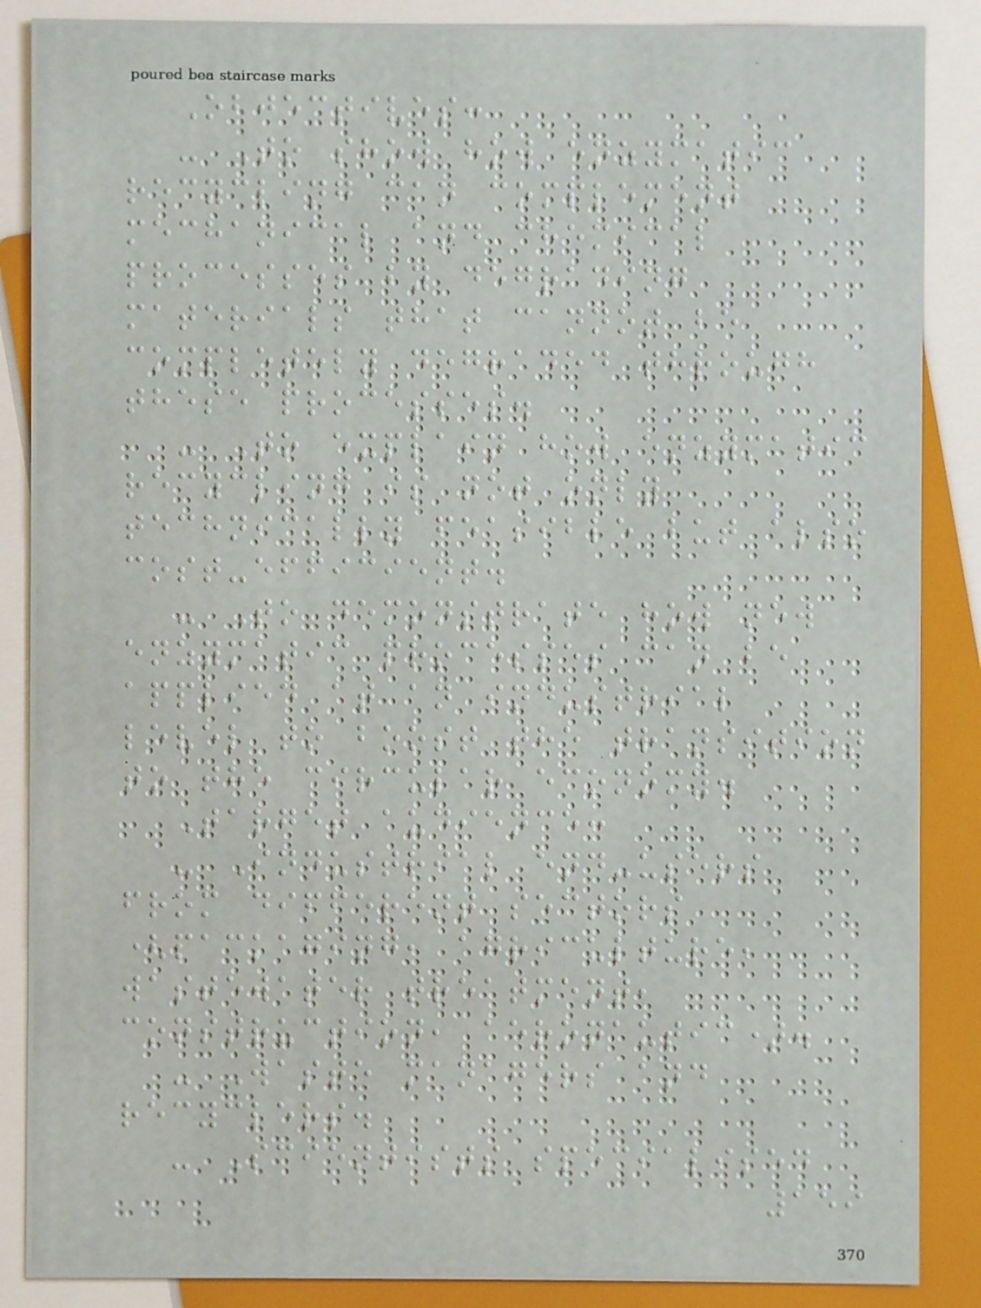Objectives:
- To show how enzymatic
recycling can complement
mechanical and chemical
processes by degrading
materials that cannot be
completely degraded through
these processes.
- To explain how enzymatic
recycling is not only
technically feasible but also
cost-efficient.
- To demonstrate how new
enzymatic processes can be
applied at an industrial
level to boost the transition
to the circular economy.
Target audience:
- Industrial end-users
from different sectors
(packaging, agriculture,
wastewater treatment,
construction, aeronautic).
- Waste managers and
recyclers.
- Scientists specialised
159
